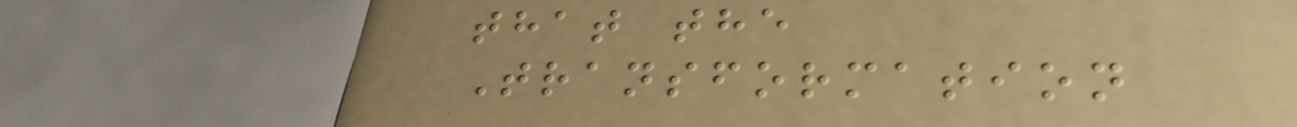that the
Transformation
